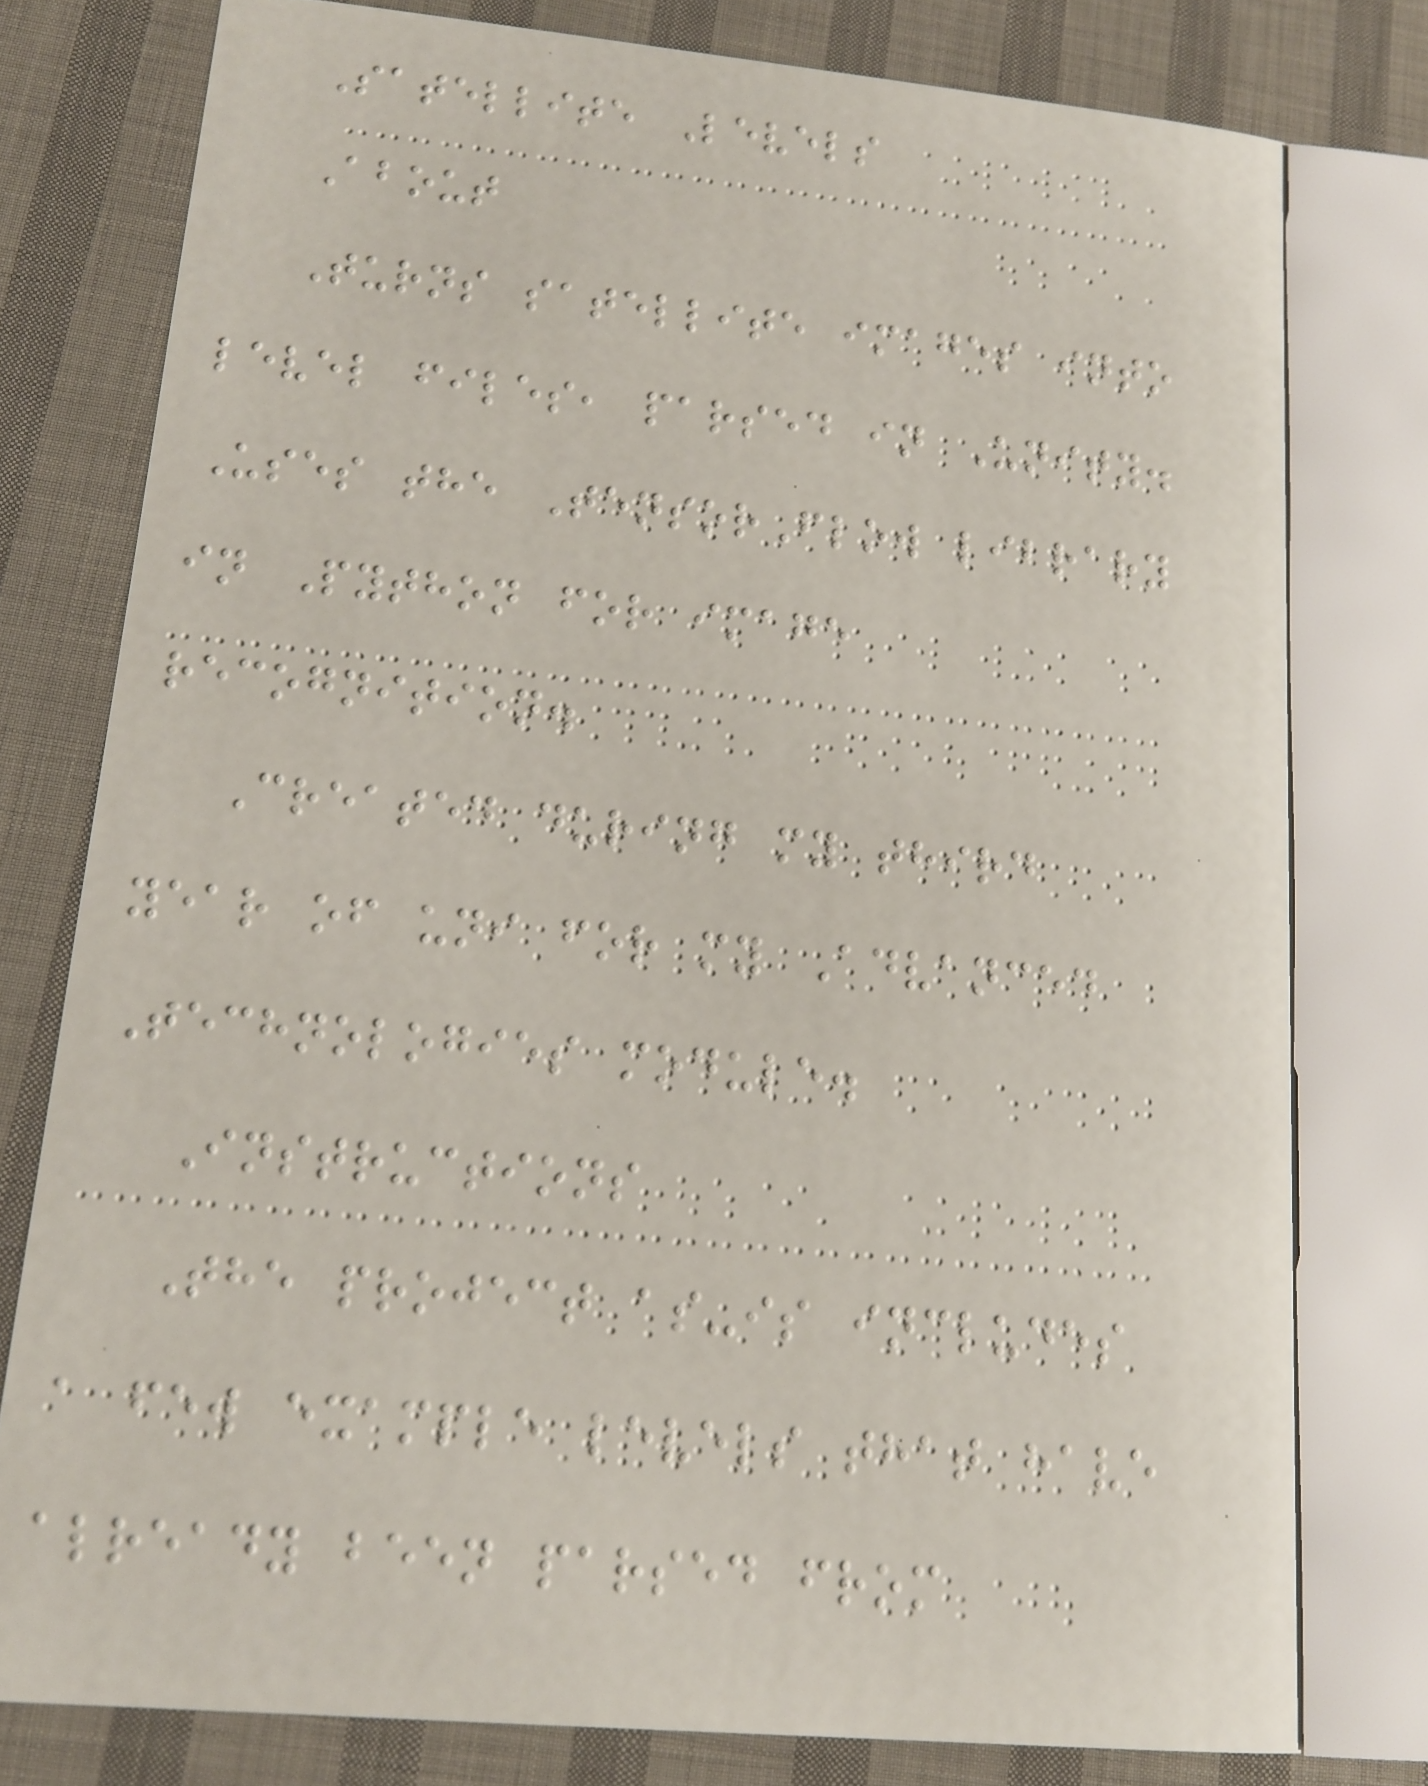Satellite Levels
About
Turns satellite images into
level files, parsed in Unity.
Uses the TensorFlow library
in Python for image
recognition.
Created during my third
year of uni for my Advanced
Technologies module.
Instructions
The project as-is includes
a few example levels that have
already been parsed from
